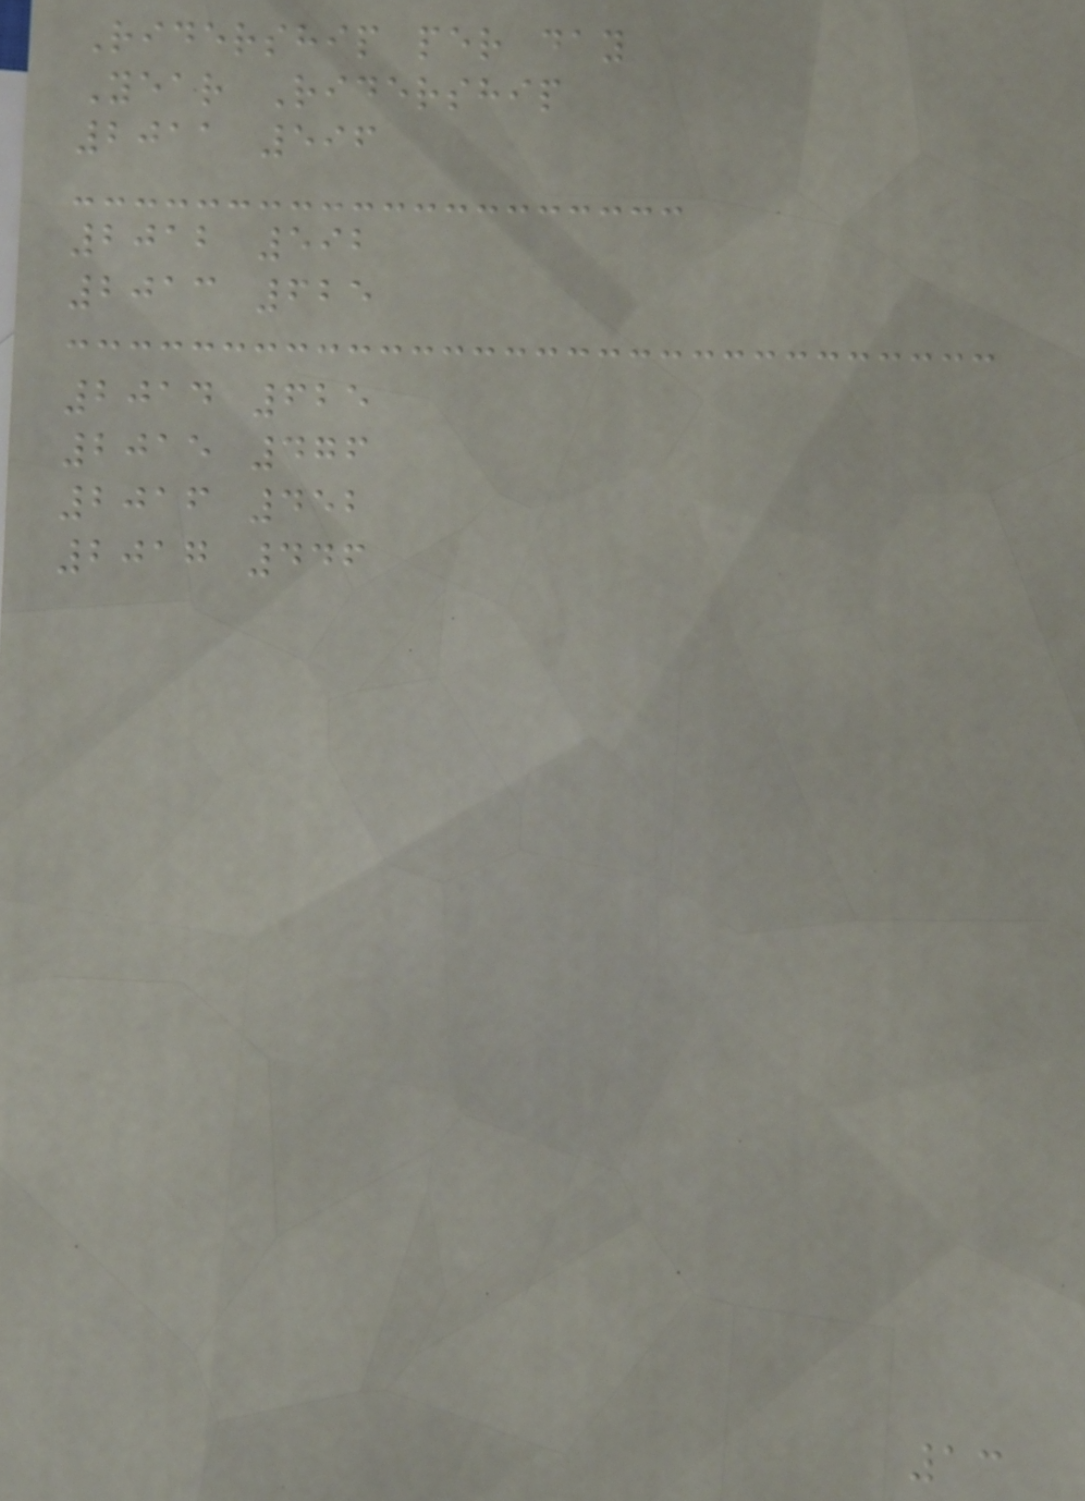Ridership per day
Year Ridership
2011 596
2012 592
2013 625
2014 625
2015 476
2016 452
2017 446
13
